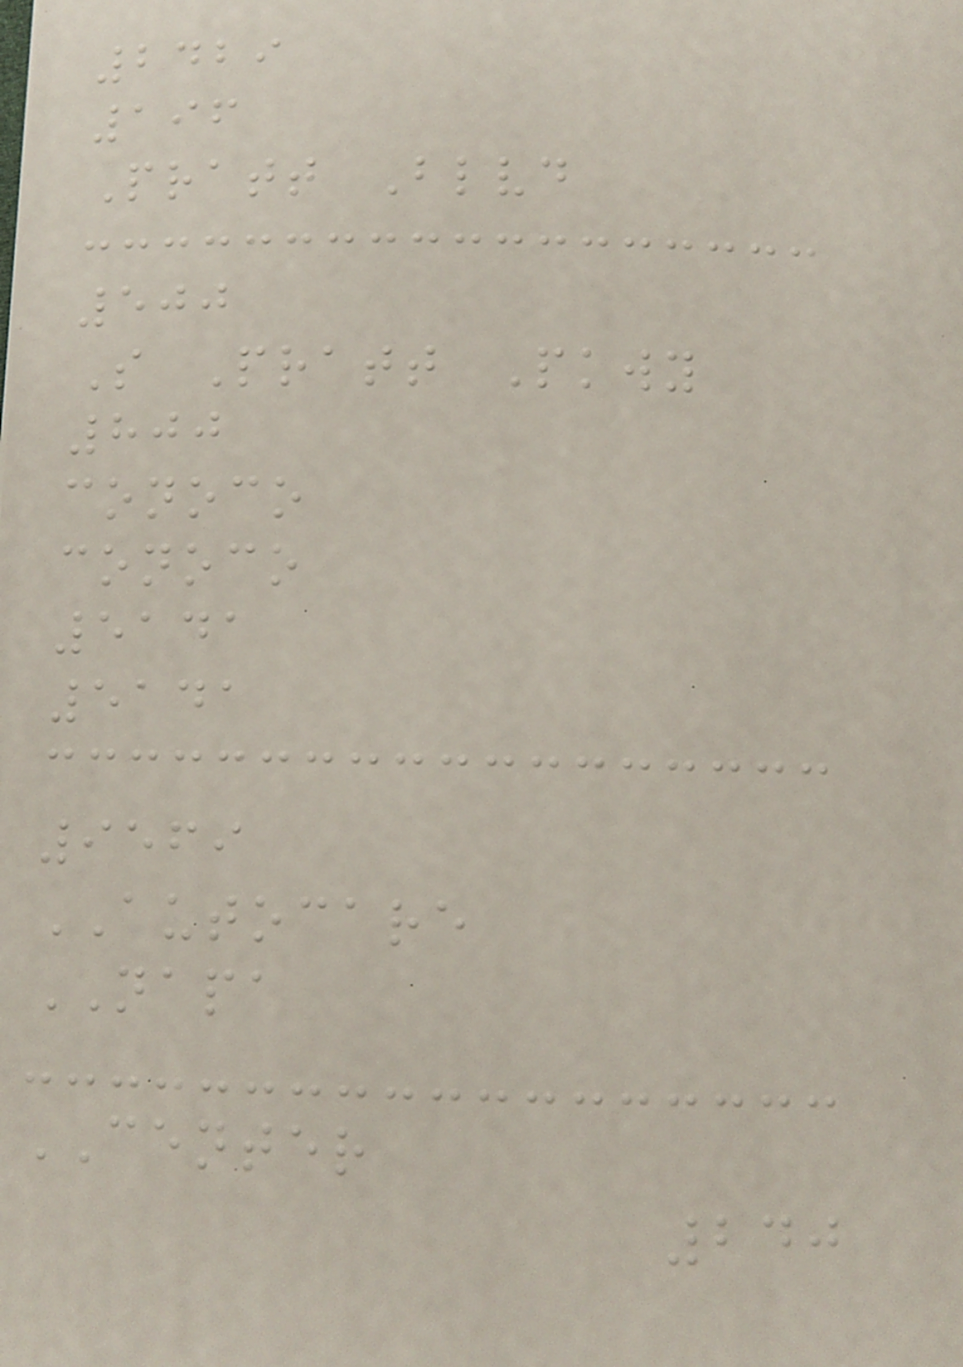2429
196
Pratt Blvd
500
S Pratt Pkwy
800
conoco
conoco
5141
5141
9569
AUTOCARE
NAPA
CENTER
240
